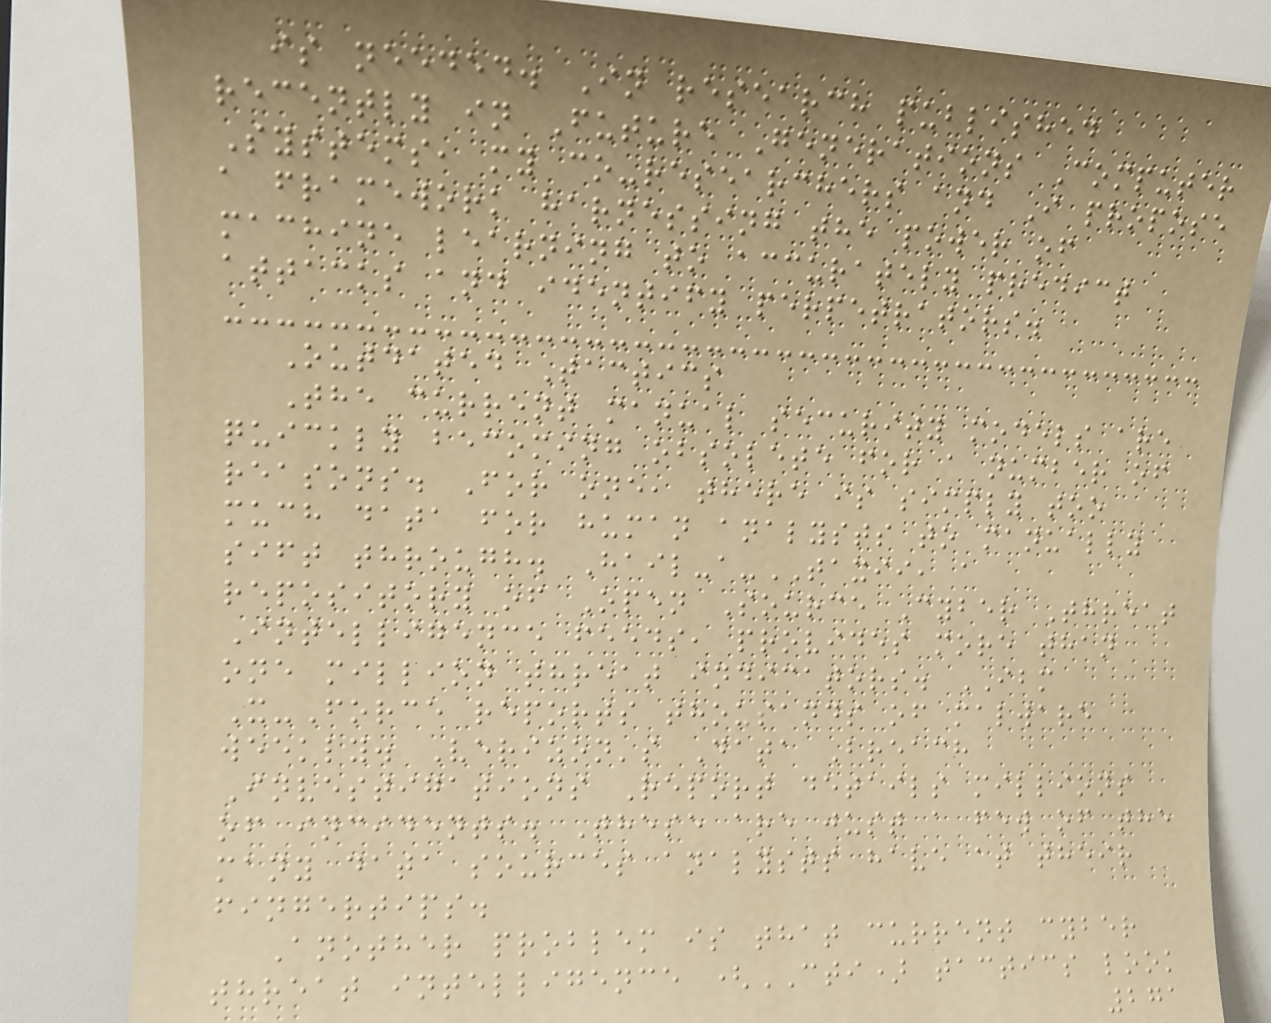is needed. In research published
recently in Future Generations Computer
Systems, my co-researchers and I propose
a framework harnessing the power of
machine learning to accurately predict
attacks and identify perpetrators.
Outdated Tactics
The current manual security models are
quickly becoming obsolete for a number of
reasons. For one, there is simply too
much data for human analysts to manually
sift through. Hail-a-TAXII, a
repository of Open Source Cyber Threat
Intelligence feeds, provides more than
one million threat indicators. IBM
X-Force reports thousands of malware
weekly. Verizon's Data Breach
Investigations Report details millions
of incidents. These are just a few of the
many data sources analysts have at their
fingertips.
Another problem is that current cyber
threat intelligence (CTI) tactics look
271
